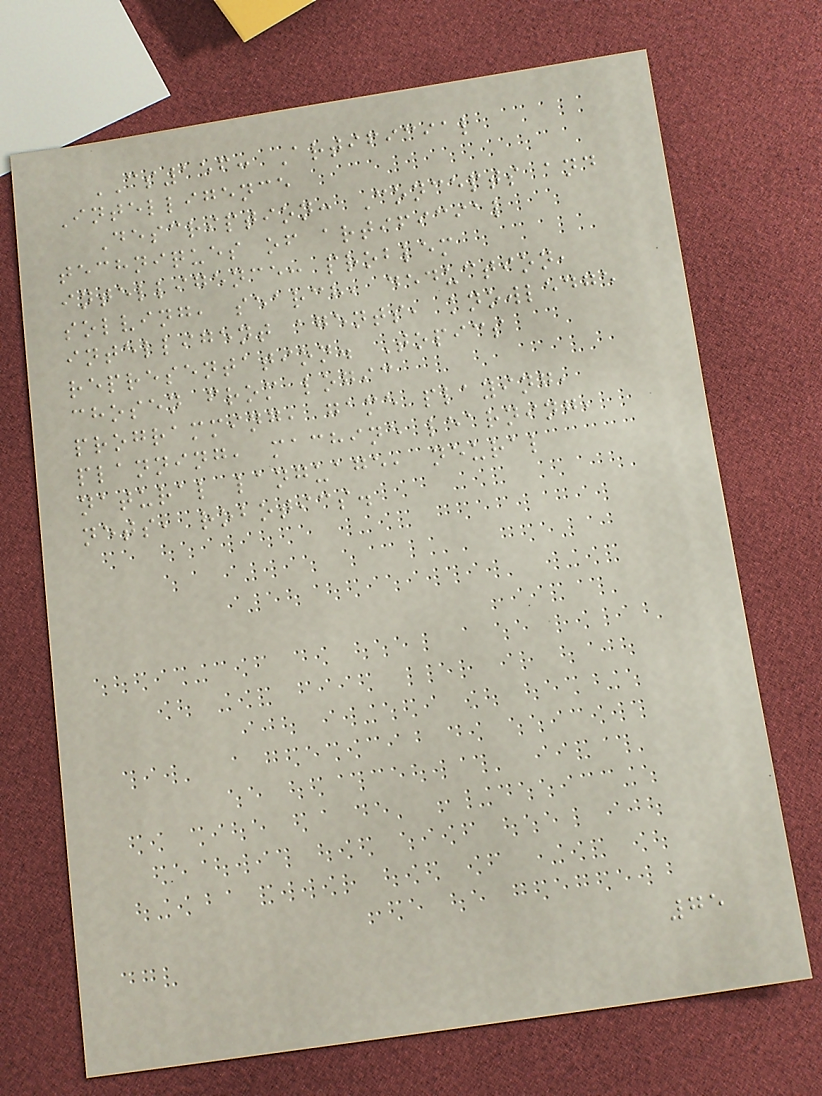CS156: Artificial
Intelligence
Description: Concepts and
techniques of artificial
intelligence: problem
solving, search, deduction,
intelligent agents, knowledge
representation. Topics
chosen from logic
programming, game playing,
planning, machine learning,
natural language, neural
nets, robotics.
75
